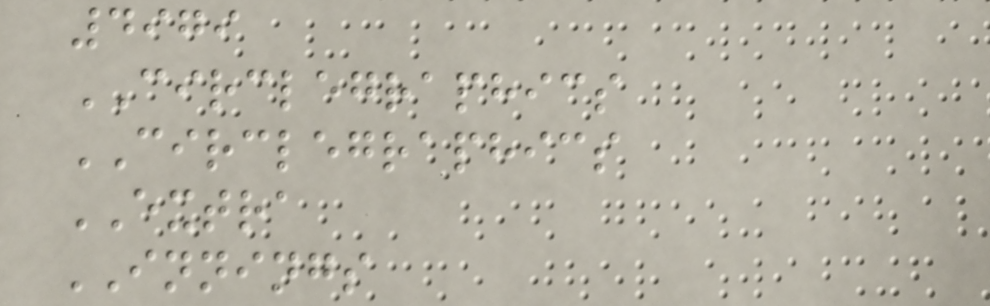4979
CIRCLEGRAPHICS
CIRCLEGRAPHICS
EXTRA
INNINGS
